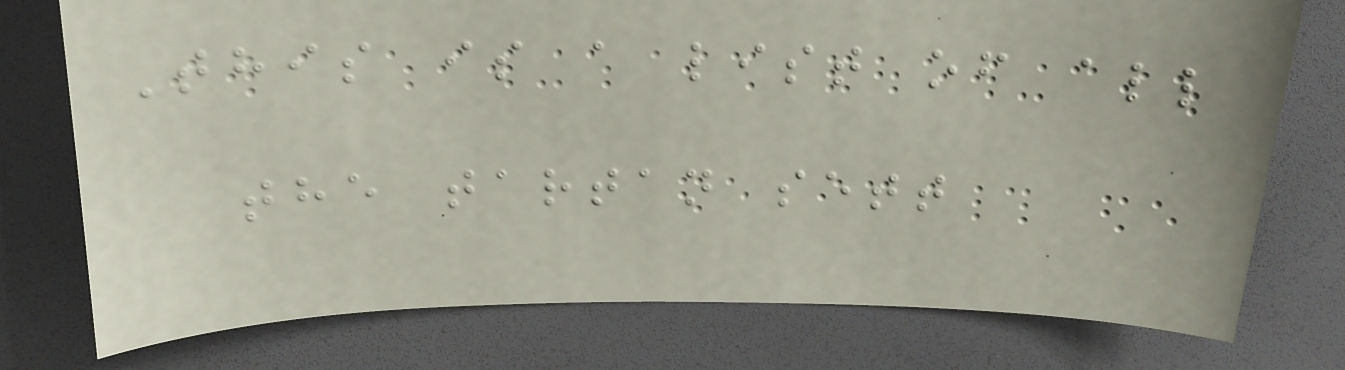This is a list of all
the tartan sett
